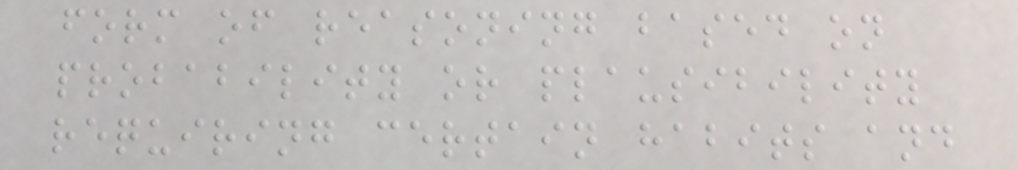form of reasoning based on
probability or plausibility
requiring certain habits and
